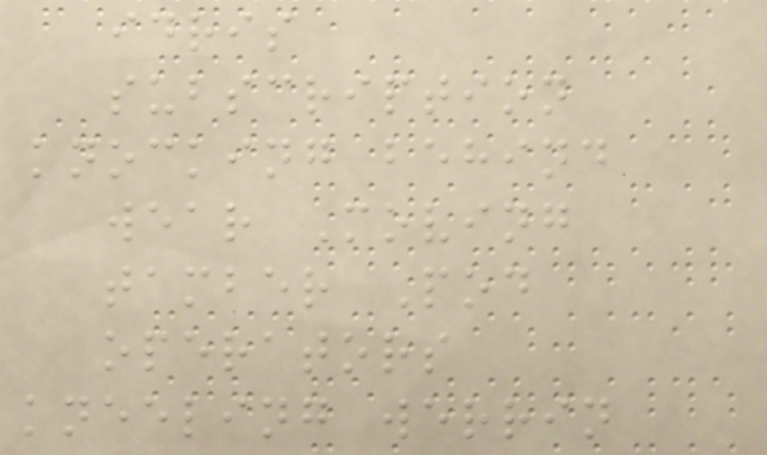idris
subscription
knocking behind
wear Moving
tamber Pod
operators
kneeling werrin
